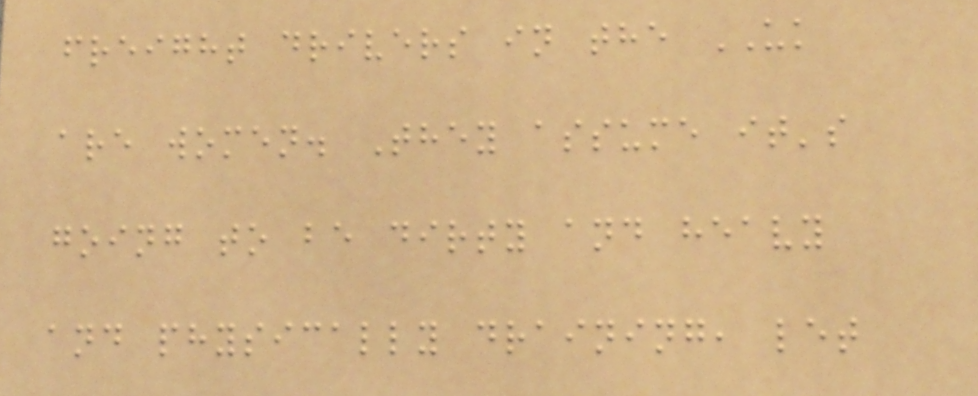freight drivers in the UK
are women. They assume it's
going to be dirty and heavy
and physically draining, let
